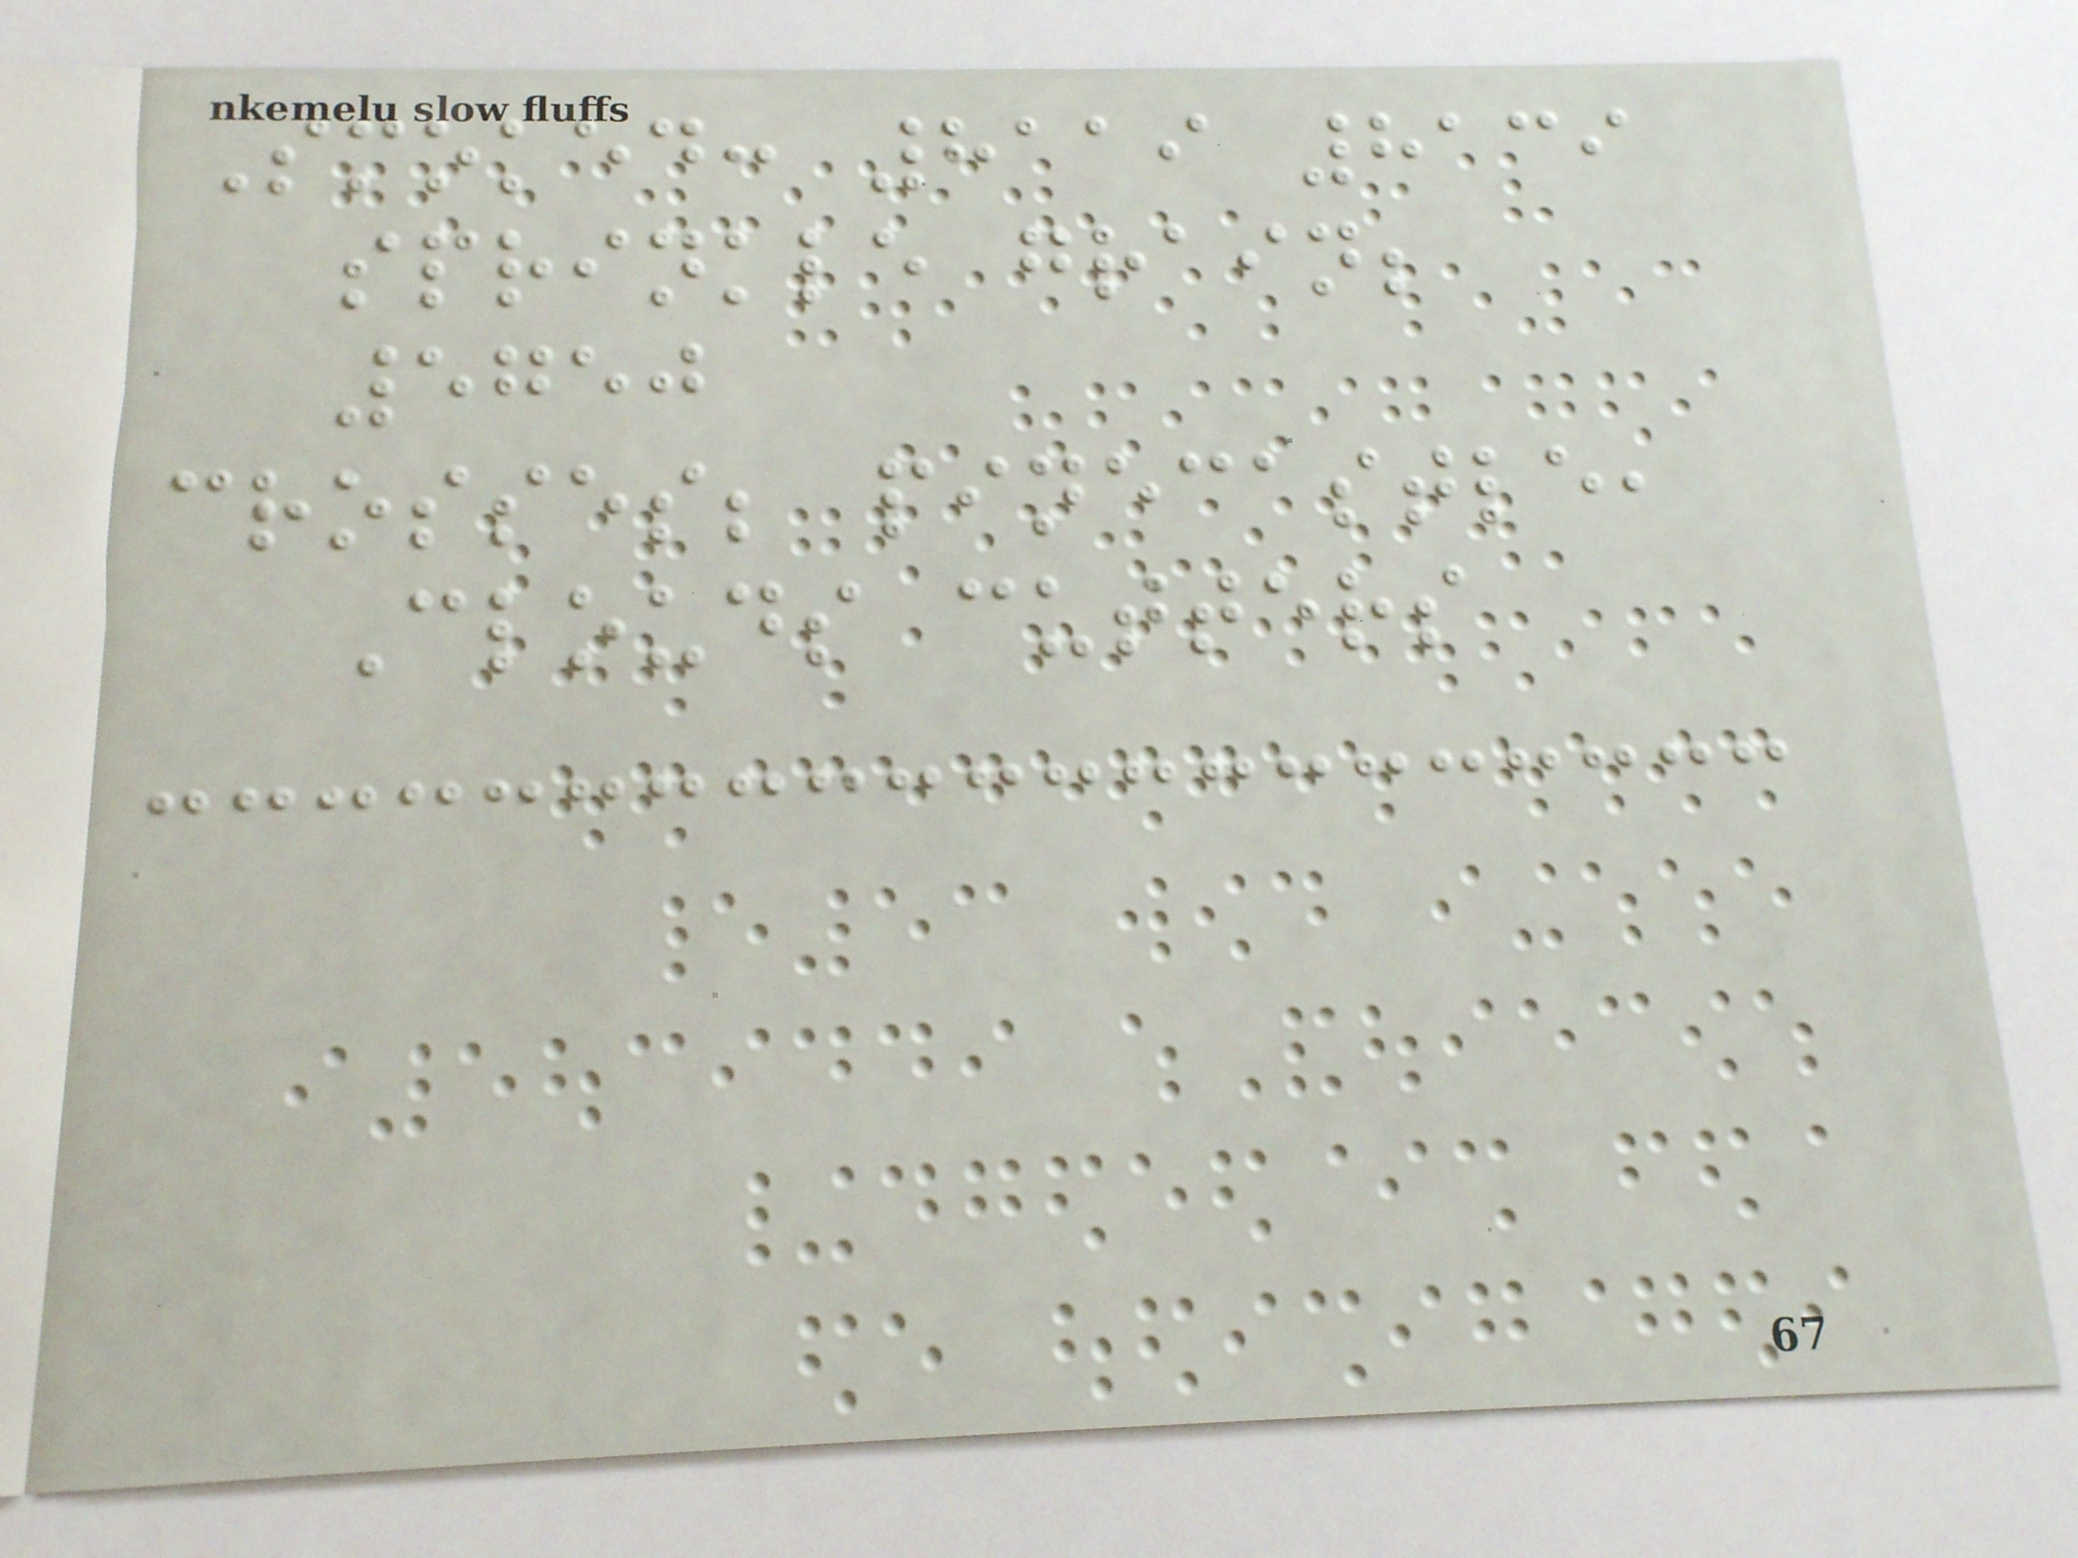Smoked: 8119 8139
sprinkle grain;
5750
crosses; pinecastle,
Clouds cutters
